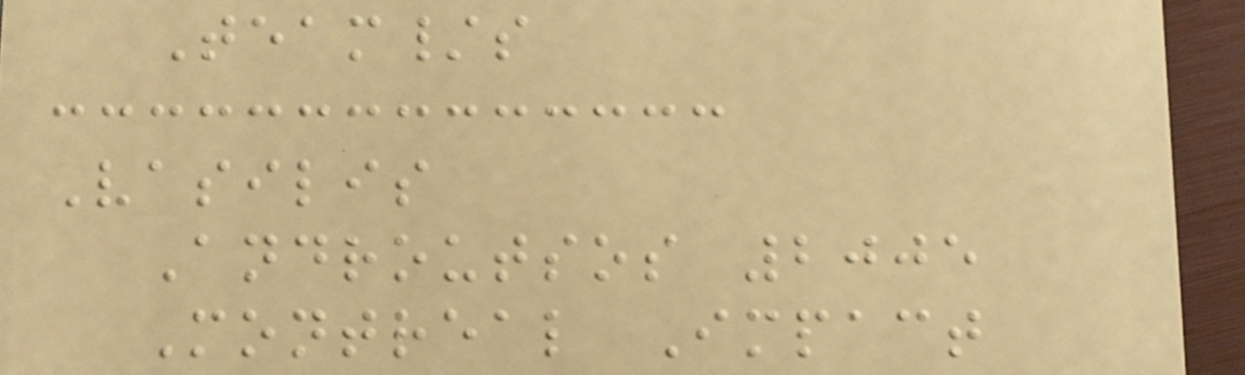Team/s
Vasilis
Androutsos 2005
Montreal Impact
